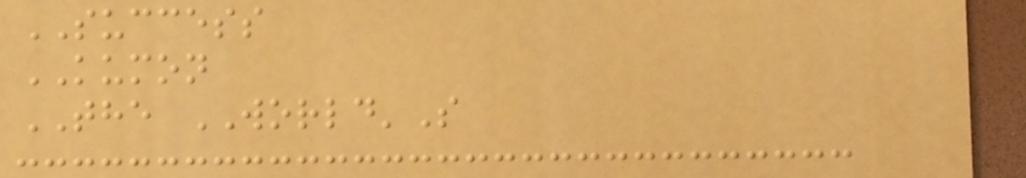SUCCESS
KUMON
THE WORLD'S
